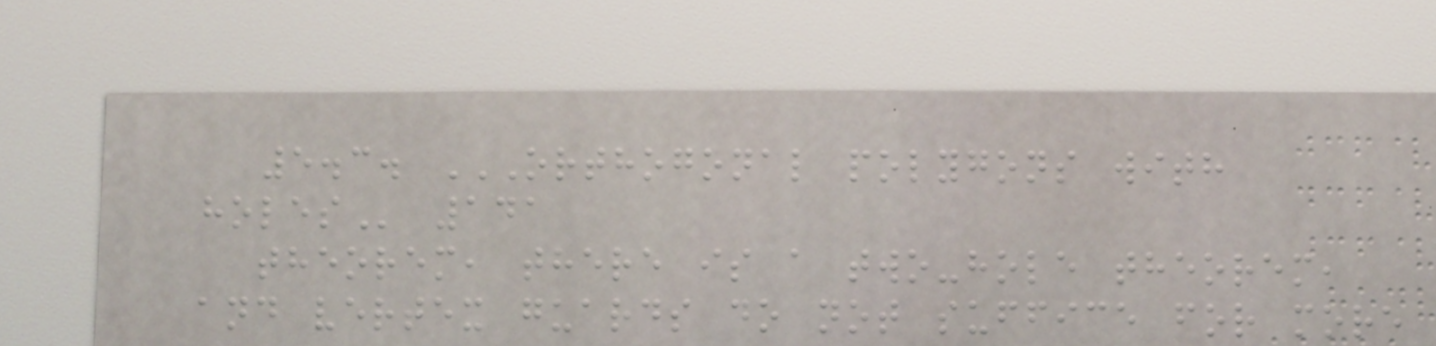5.3. ORTHOGONAL POLYGONS WITH
HOLES 141
theorem, there is a two-hole theorem,
and vertex guards do not suffice for more
